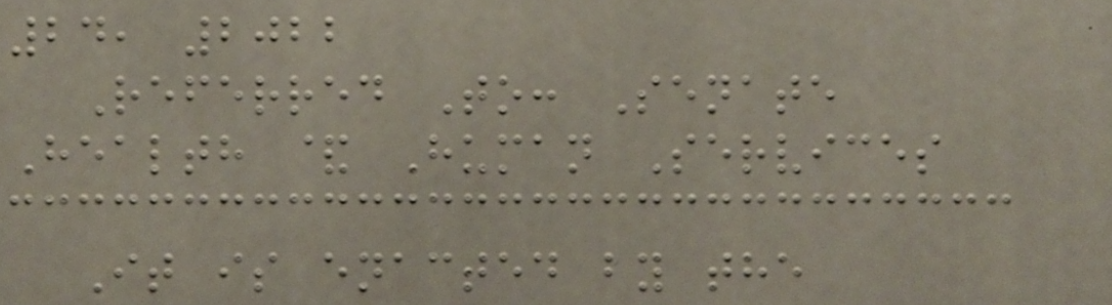24, 2022
Referred To: Senate
Health & Human Services
It is enacted by the
